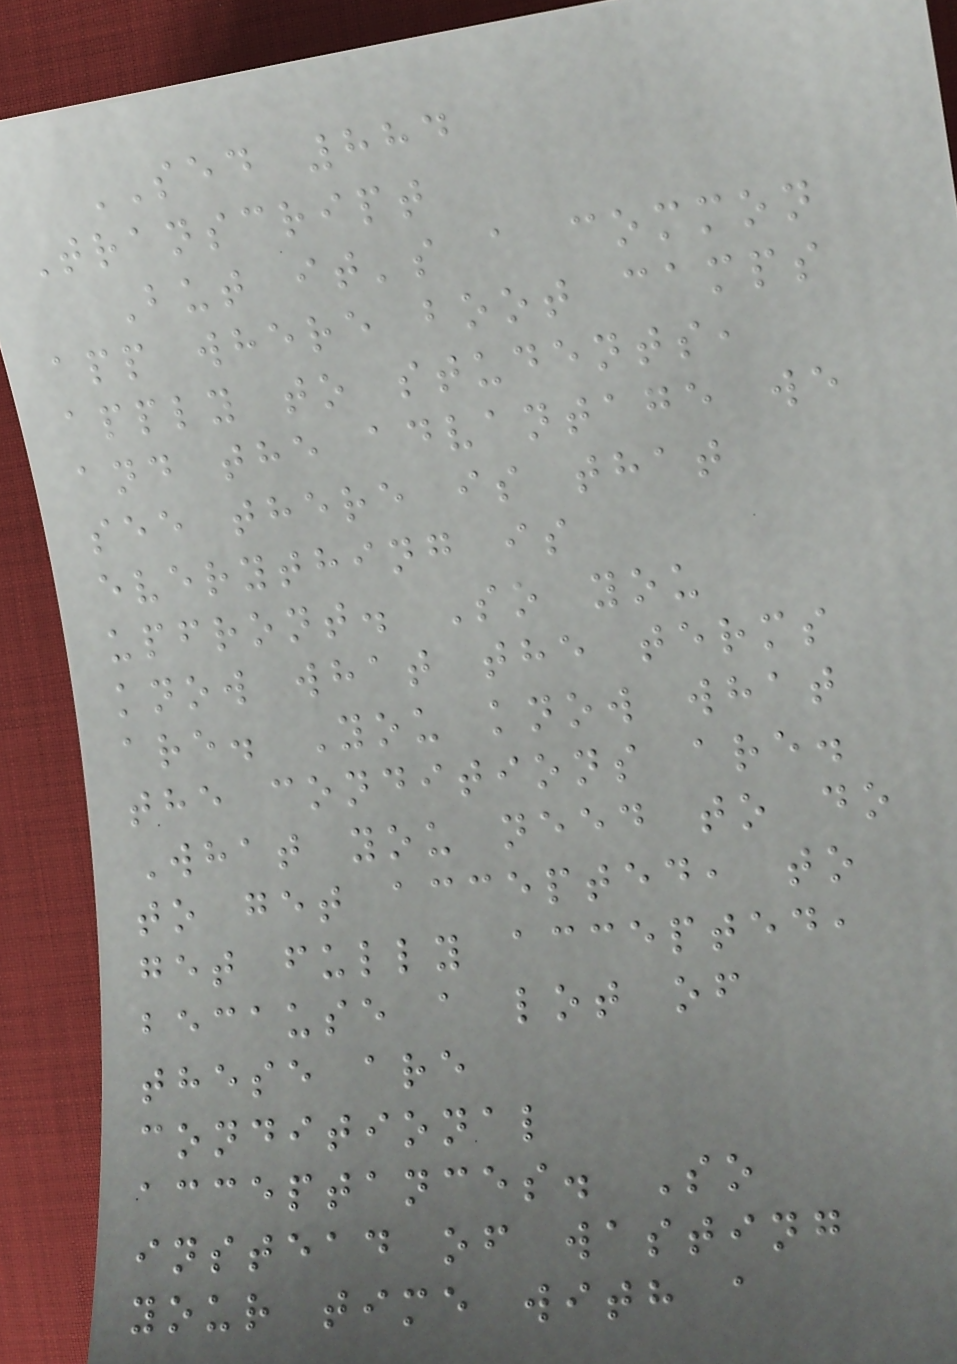SED 884
Transcript
But it's a common
app where boot camps
apply to students,
and the advantage we
see there is that
everything is
upfront. So you
know what the terms
are. You know what
the conditions are.
What you need to do
to get accepted, to
get fully accepted,
because a lot of
these are
conditional
acceptances. So
instead of wasting
your time with a
